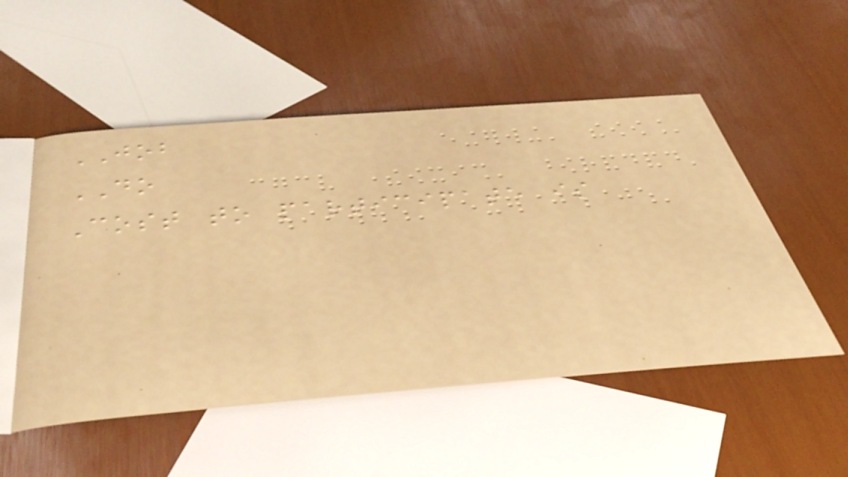JOB
DO
Cost to participate is
